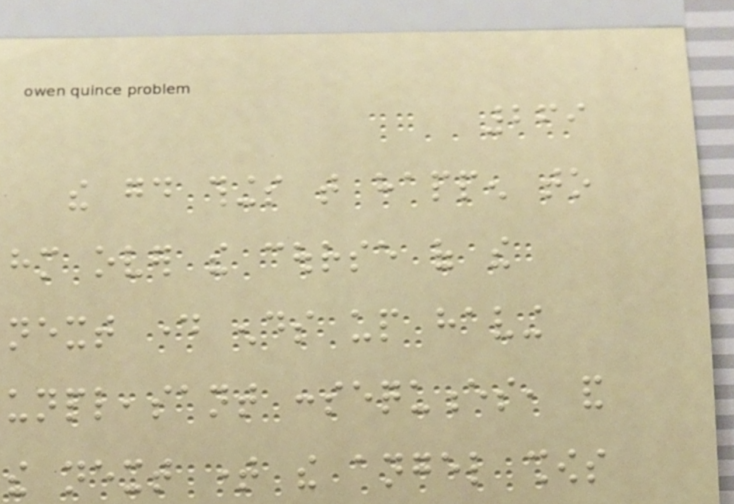269
the good things that happen to
him over the course of the
next day ends up having
unpleasant consequences, and
the next time the angel shows
